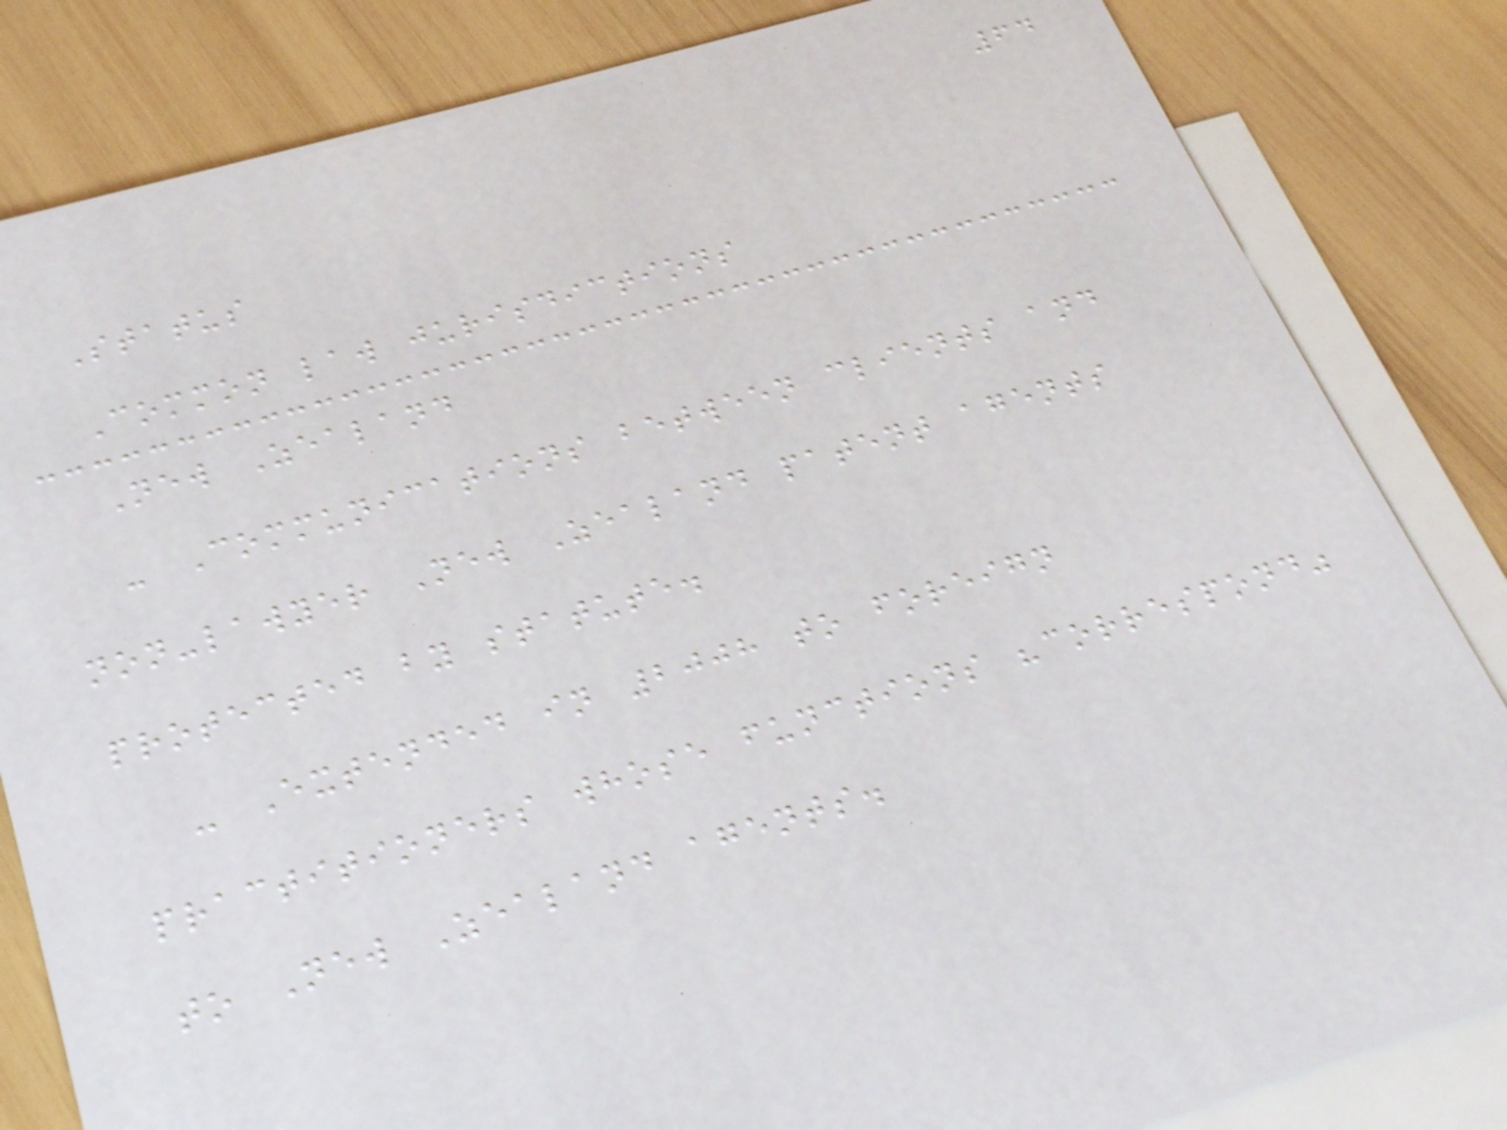64
Status
Common law jurisdictions
New Zealand
- Communications between clients and
non-lawyer New Zealand patent agents
protected by statute.
- Extended in 2008 to foreign
practitioners whose functions "correspond"
to New Zealand agents.
